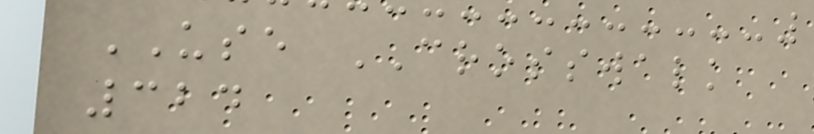USE CROSSWALK
324
